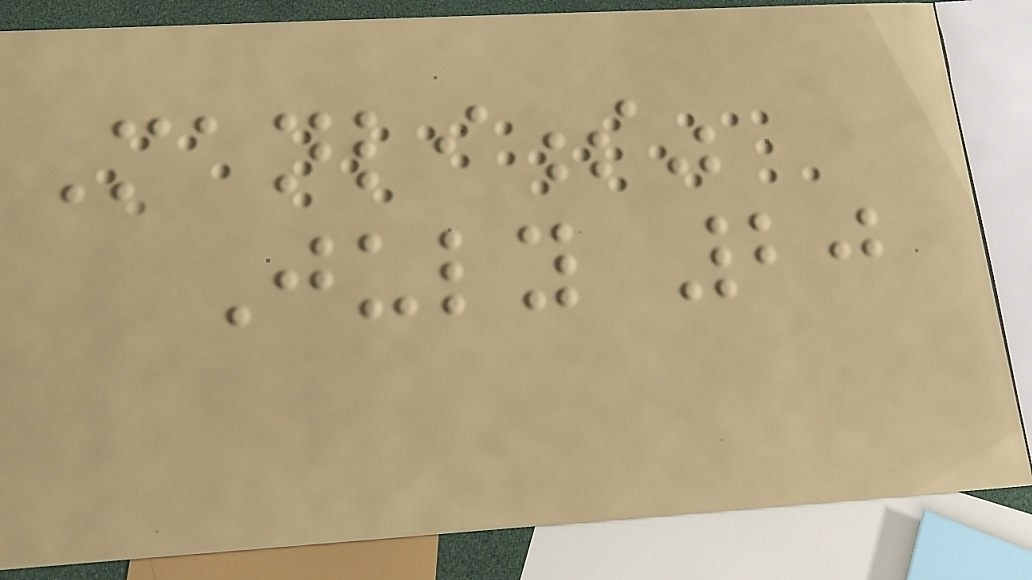Manliness"
July 20
